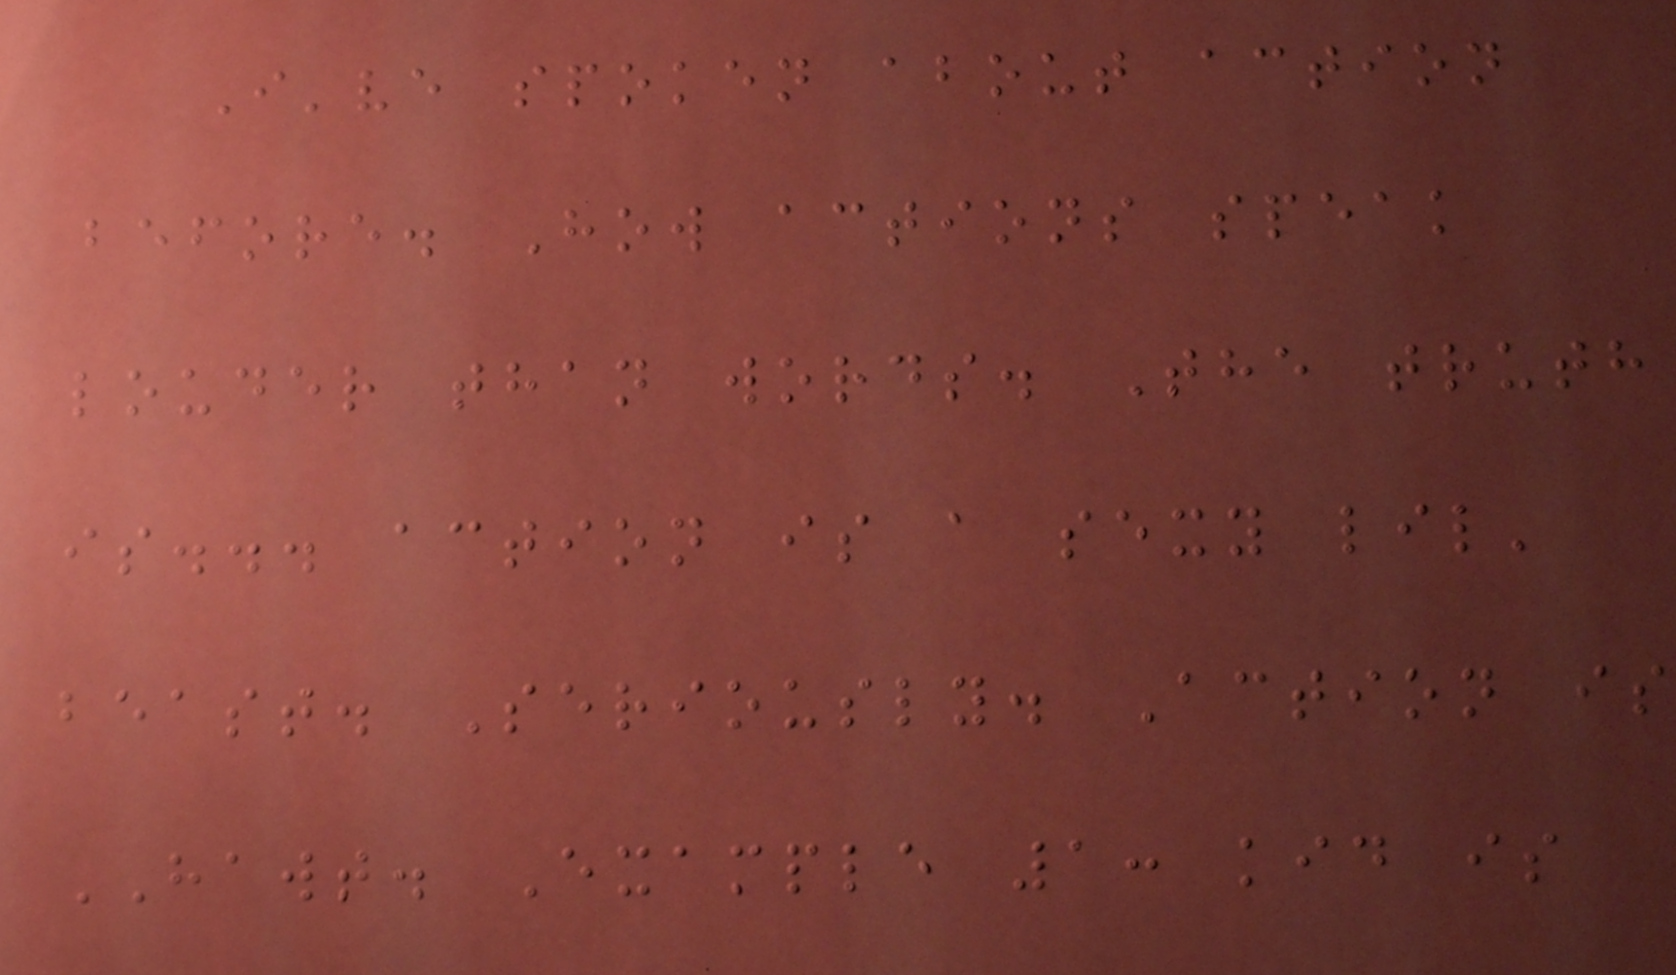I've spoken about action
before. How actions speak
louder than words. The truth
is... action is a sexy lil'
beast. Seriously. Action is
HAWT. Example 1: kid is
